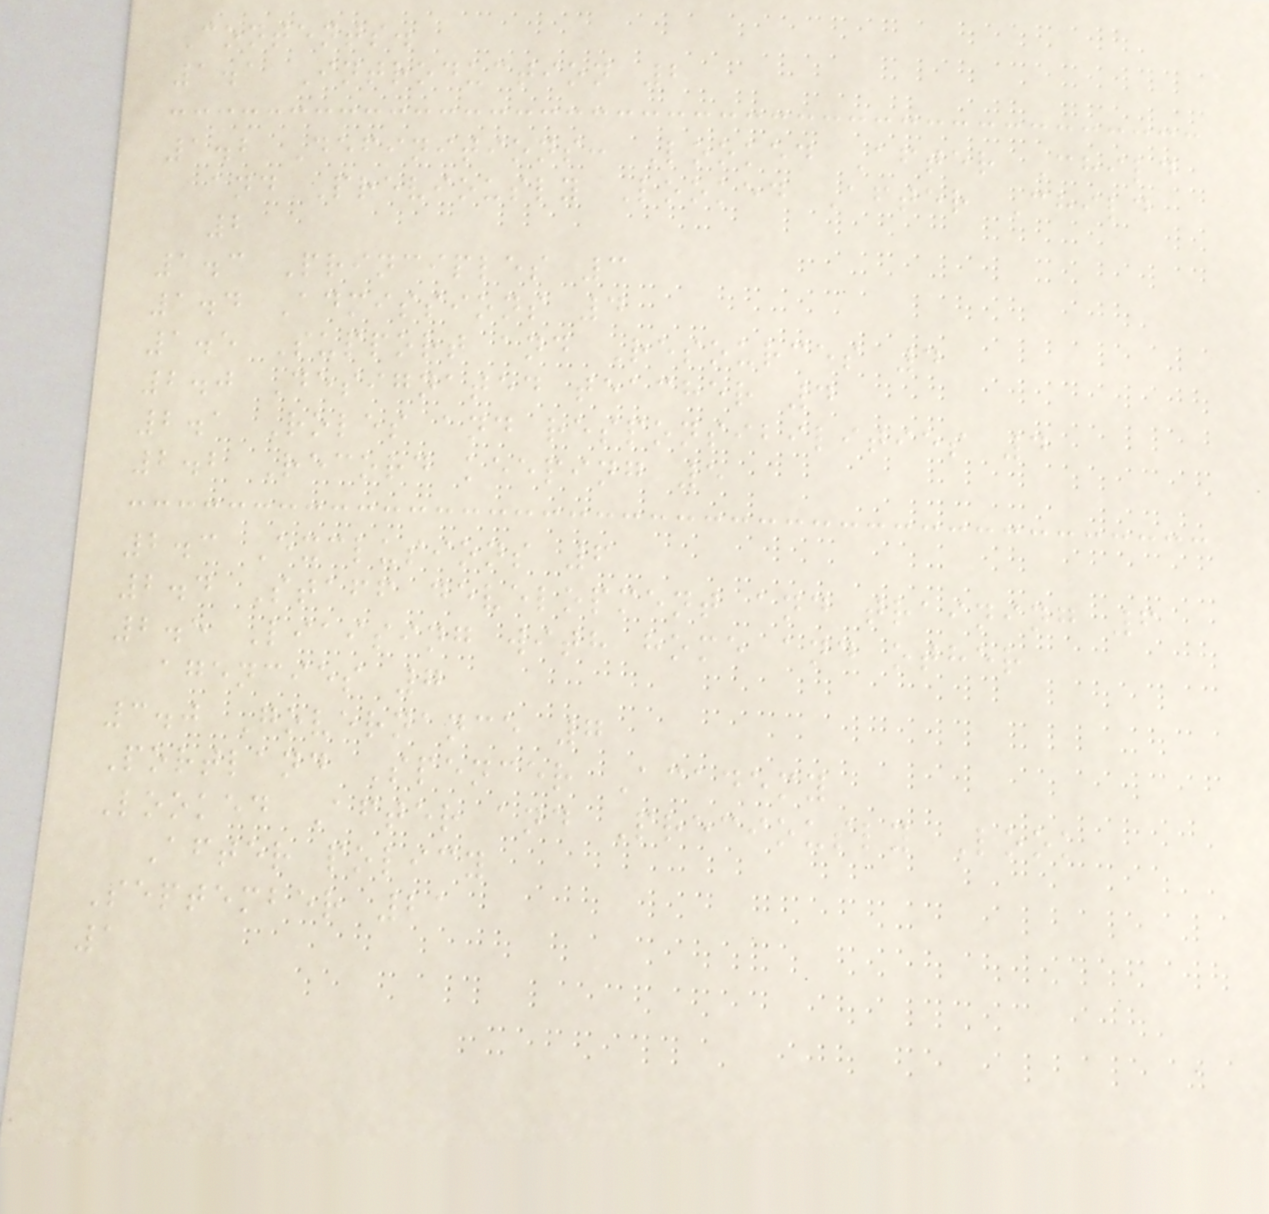Contents.
1.1 Introduction 2
1.2 Definitions: Looked After Child
and Previously Looked After Child
2
1.3 Principles 3
1.4 Admissions 4
1.5 Support and Resources 4
2.0 Designated teacher 4
2.1 Roles and responsibilities 4
2.2 Record keeping 5
2.3 Exclusions 6
2.4 Staff development and training 6
2.5 Liaising with home and other
agencies 7
3.0 Governance 7
Portland Spencer Academy
Looked After and Preciously Look
After policy
September 21
1
